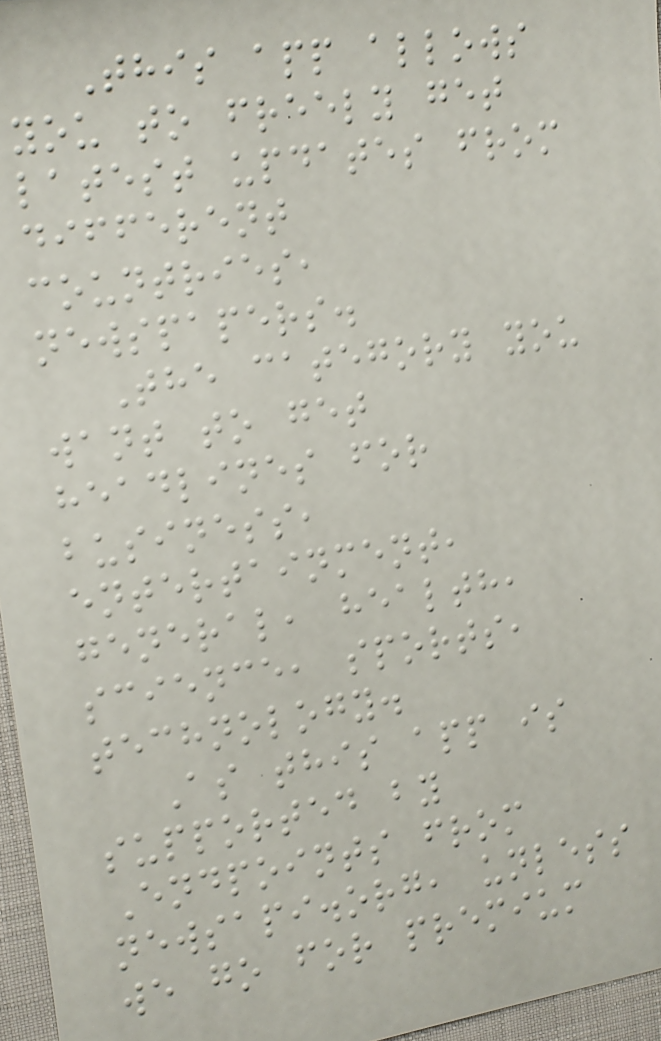This app allows
you to freely get
latest updates from
different
countries,
newspapers.
The category you
want to get
headlines for
business,
entertainment,
general, health,
science, sports,
technology.
As this app is
supported by
Endpoints from
newsapi.org, unless
we go for premium
